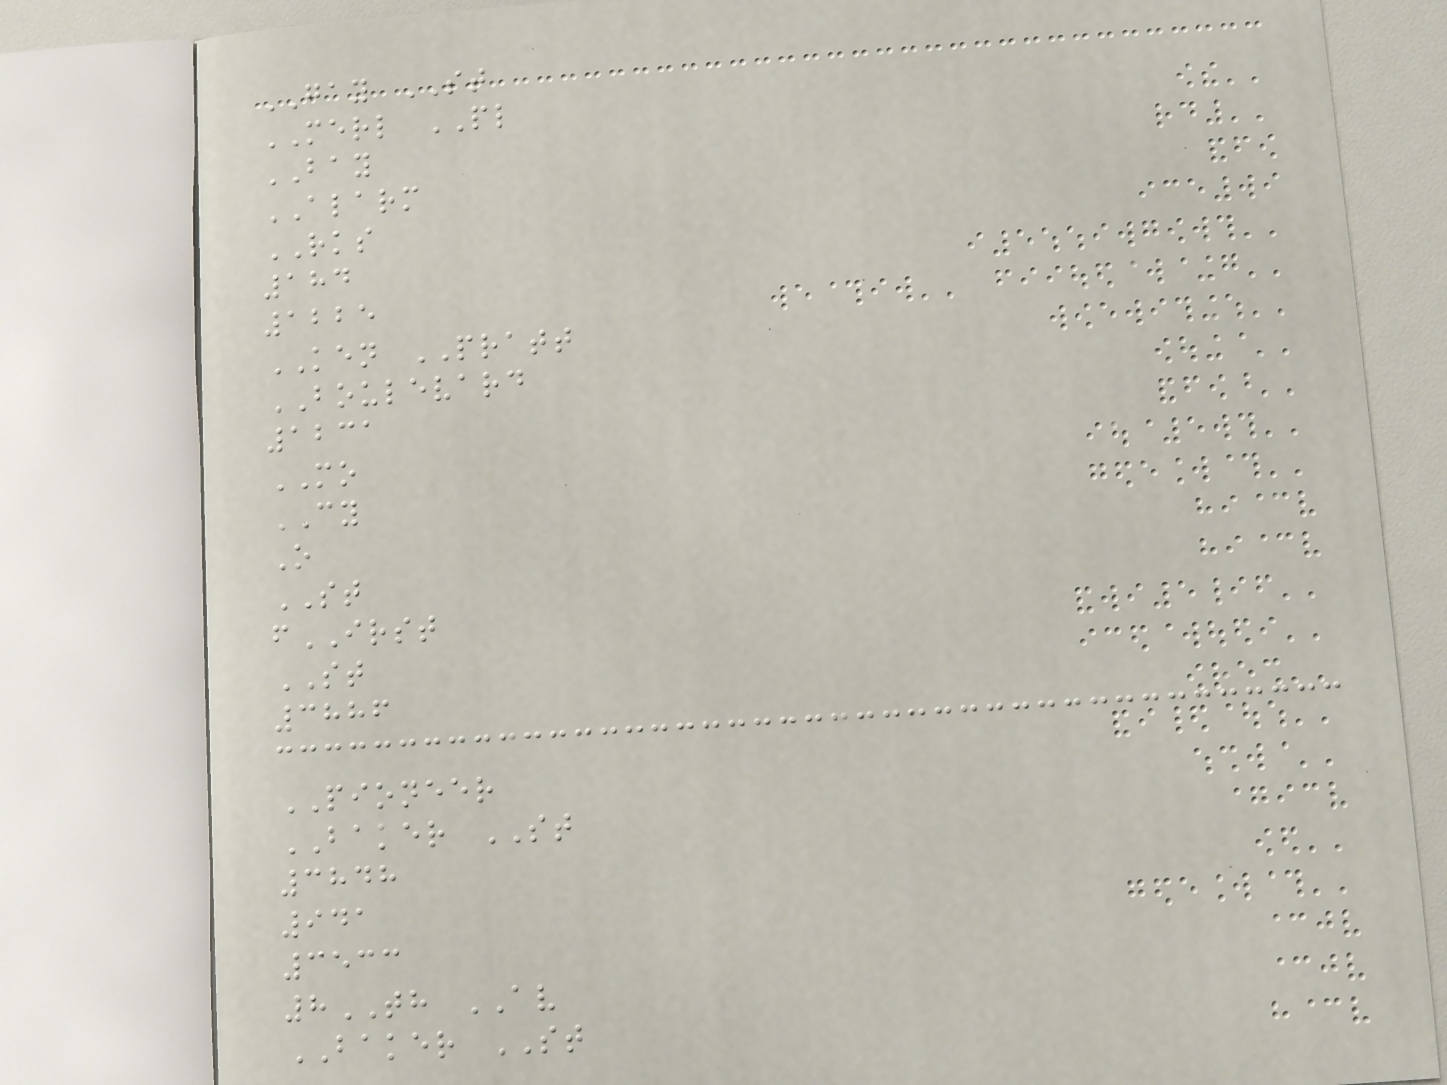GAY ST
MERL PL
BAY
ALARM
RKS
184
1225
KEN PRATT
BOULEVARD
1231
MO
CY
O
ST
fIRST
ST
3886
PIONEER
BAKER ST
3848
941
3533
8TH AV
BAKER ST
